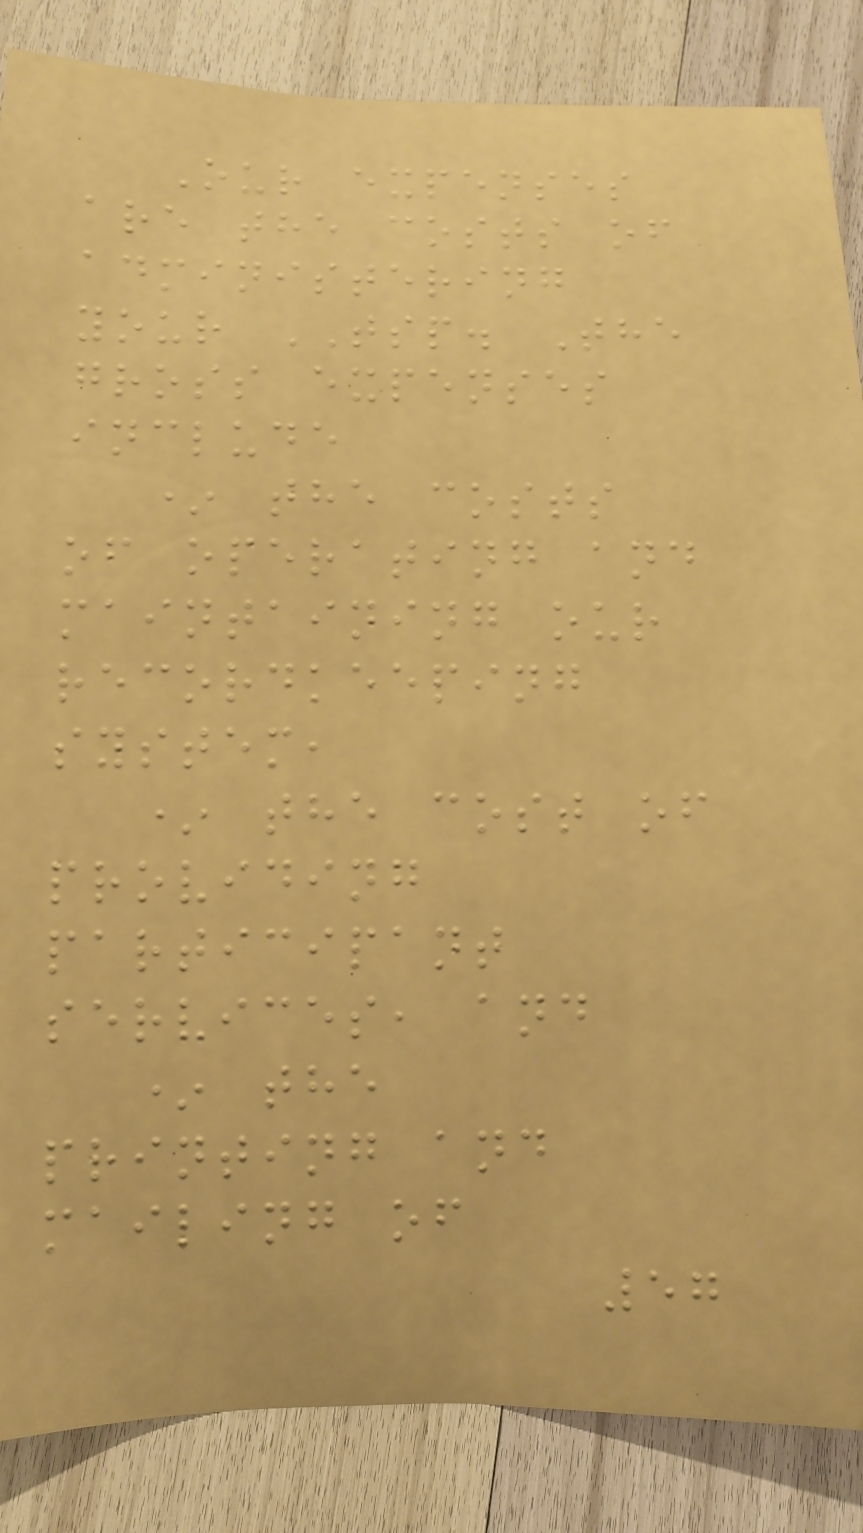Our expenses
are the costs of
administering
your TSP. The
gross expenses
include
* the costs
of operating and
maintaining our
recordkeeping
system,
* the cost of
providing
participant
services, and
* the
printing and
mailing of
57
